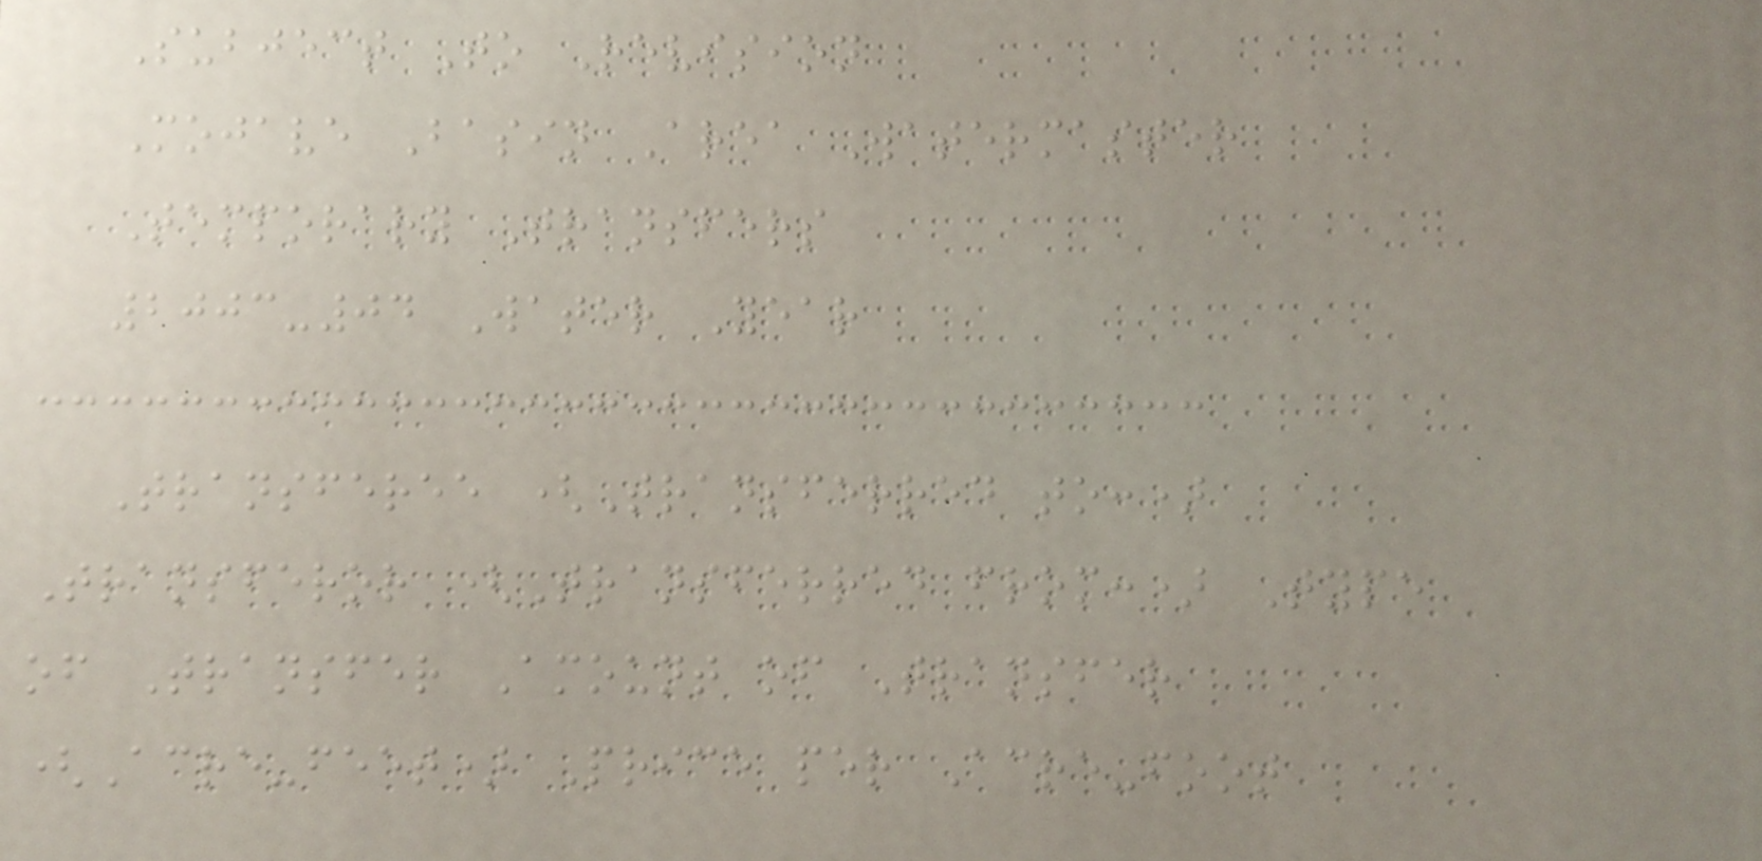Subject To Revision
Mojave Basin Area Watermaster
Temporary Transfers
2003-04 Water Year
Transferee (Transferred to:)
Transferor (Transferred from:) Type
of Transfer Amount of Transfer
(Acre-feet) Price per Acre-foot
